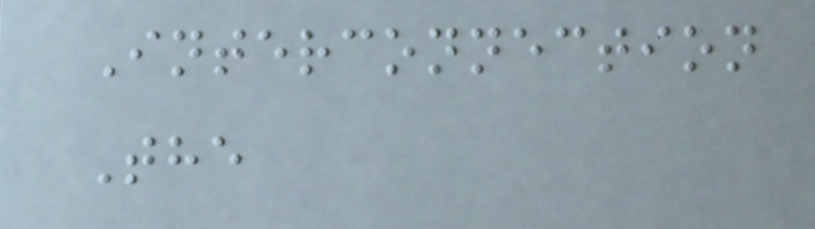Interconnection
The
